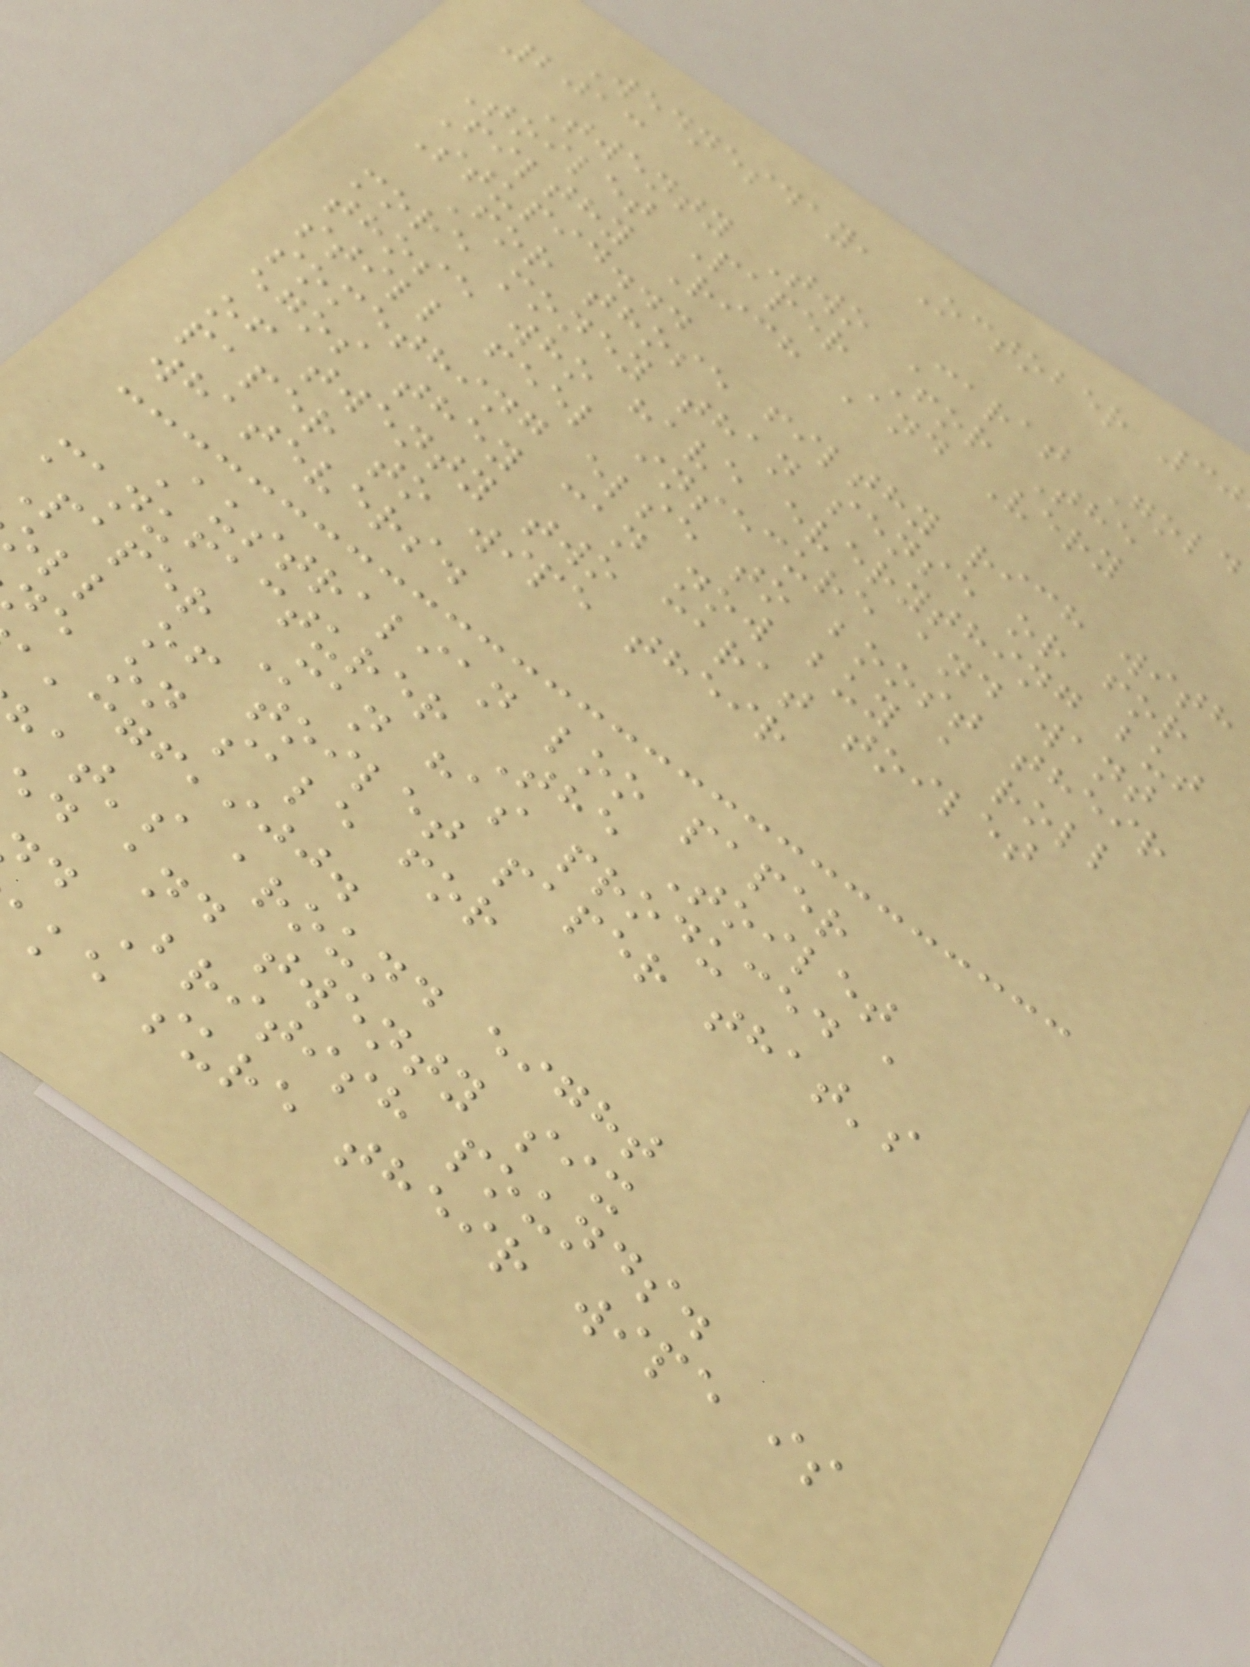Wednesday, October 30
2013
Twenty Two Carat Gold
Toilet Paper For The
Filthy Rich And Very
Stupid...
For those filthy rich with
more money than sense or for
those who have everything but
still feel insecure and want
something else to boost their
egos they can now buy a roll
of twenty two carat toilet
paper to wipe their
whatevers.
Australian loo paper
manufacturer The Toilet
Paper Man has produced a
oll of toilet paper that's
e on sale for
,ijj.
at's around eight
d and twenty six
d British pounds.
ke sure their wipe is
